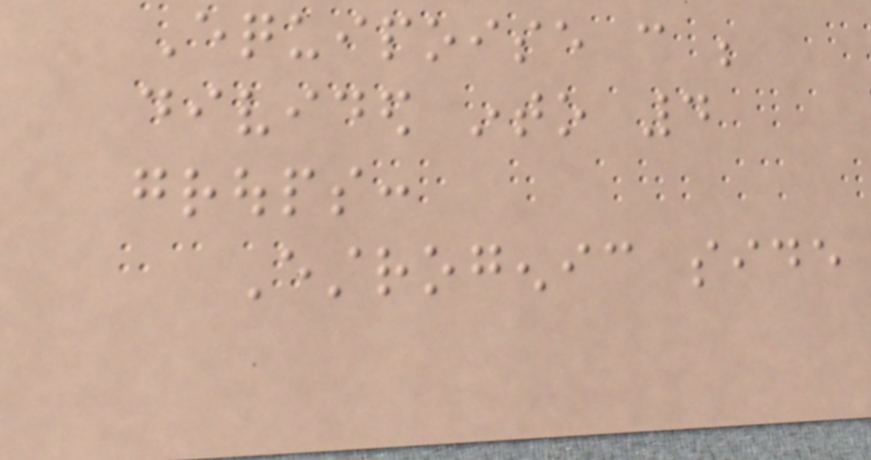Equipoise can be
divided into 4
groups:
Estrogenic side
